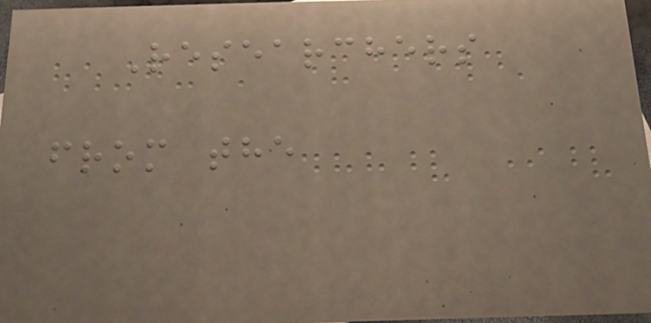Researchers
from the
